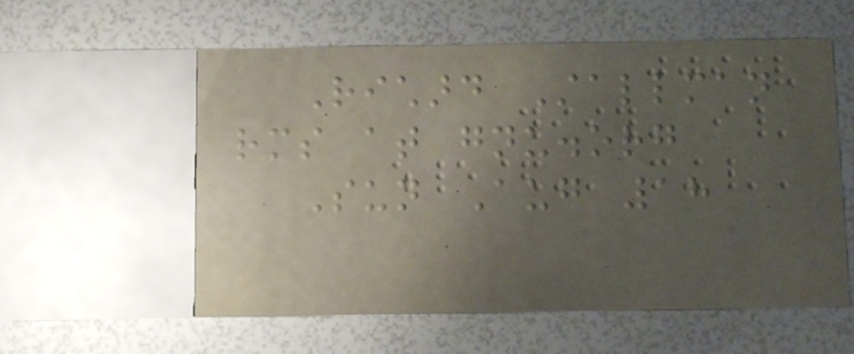Richard Stallman
rms at gnu.org
Sun Aug 18
